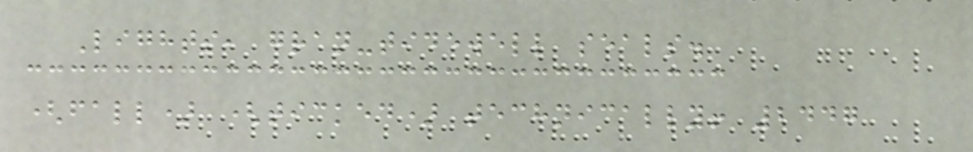Lights, gran-tidewell seals.
(fall) (ticked) technically! 2447
